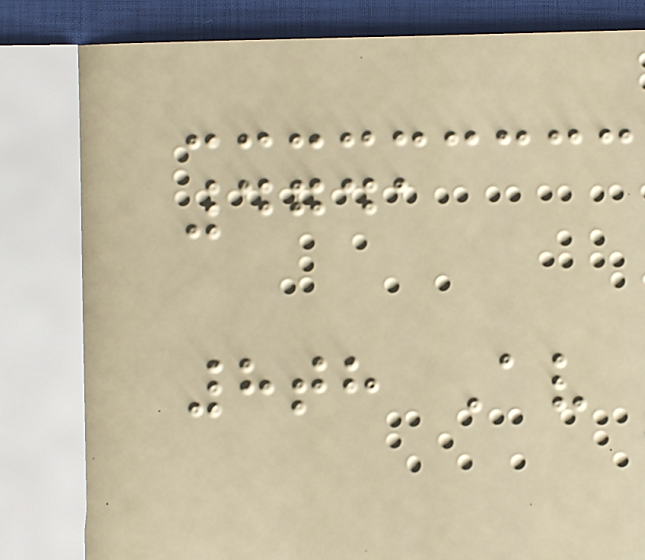4741
8th Av
